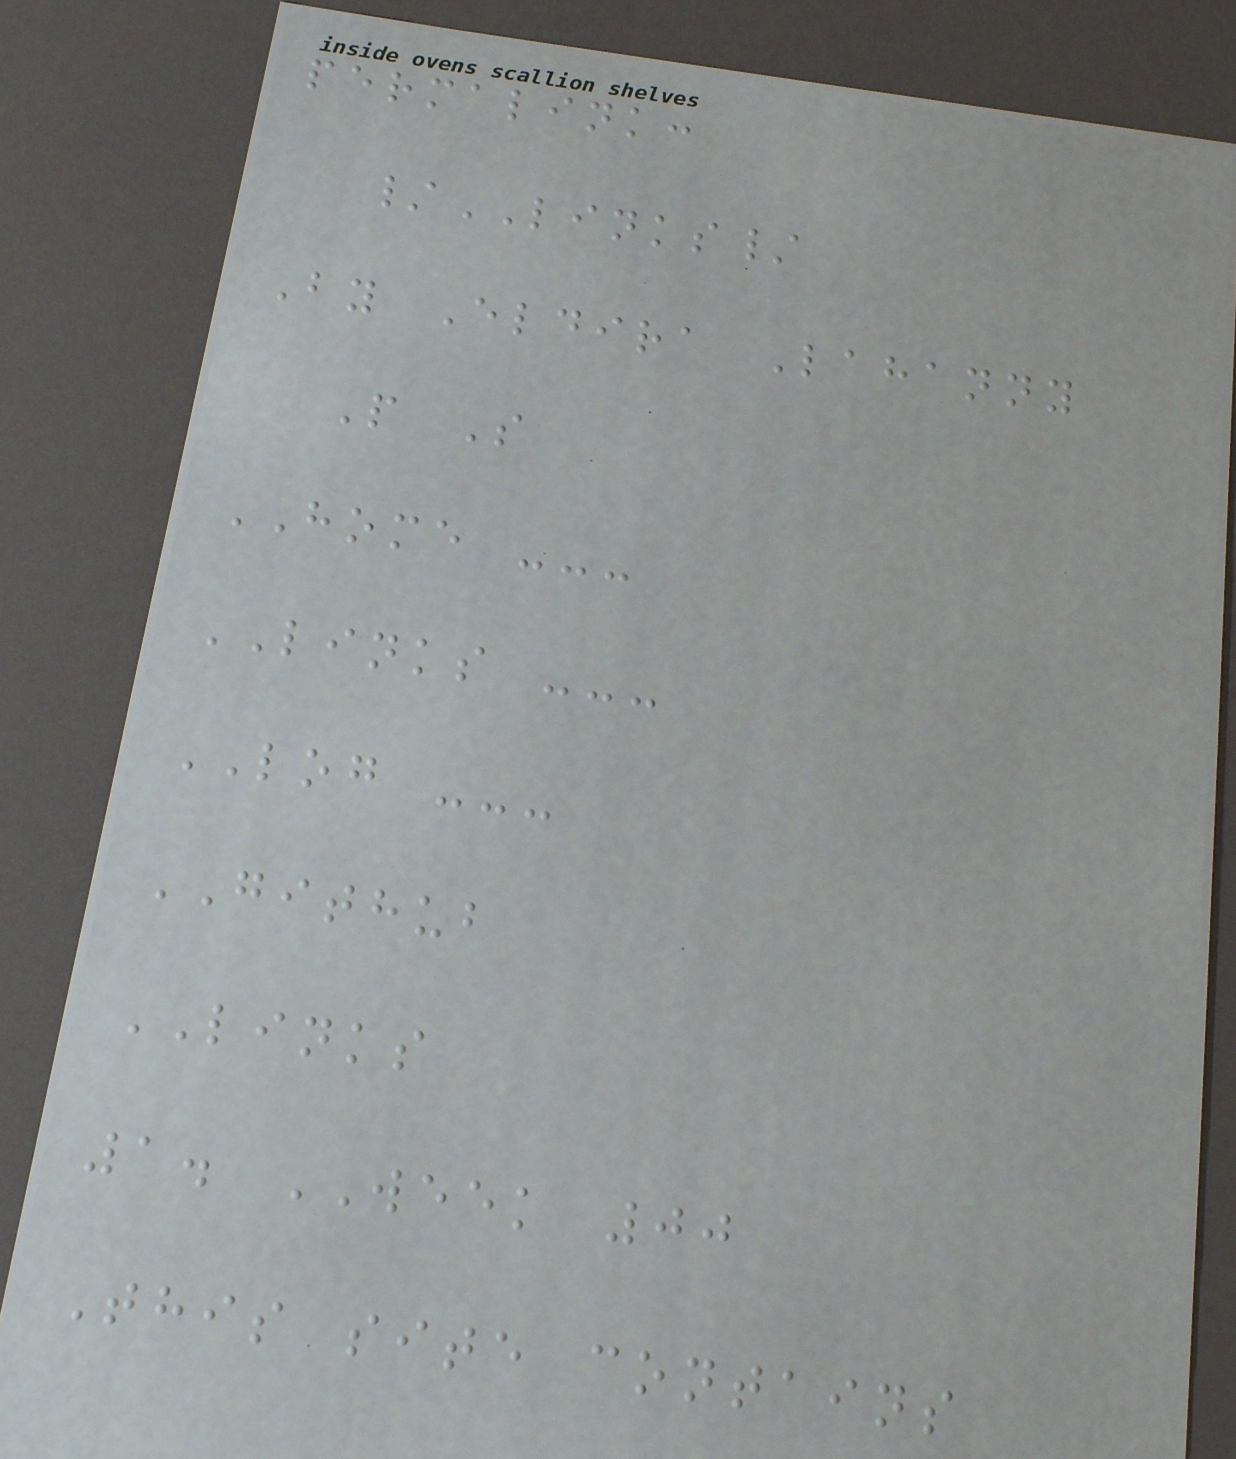permalink:
/LINKS/
By Eldira Lahanny
P S
HOME ---
LINKS ---
LOG ---
GITHUB
LINKS
1. WEEK 00
This site contains
